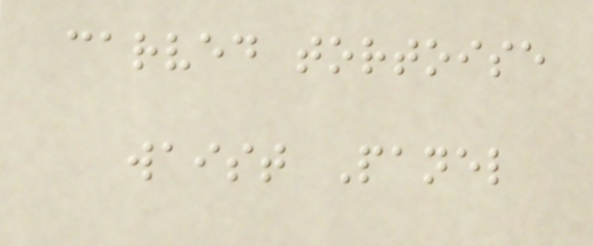carved tortoise
waist Panel
